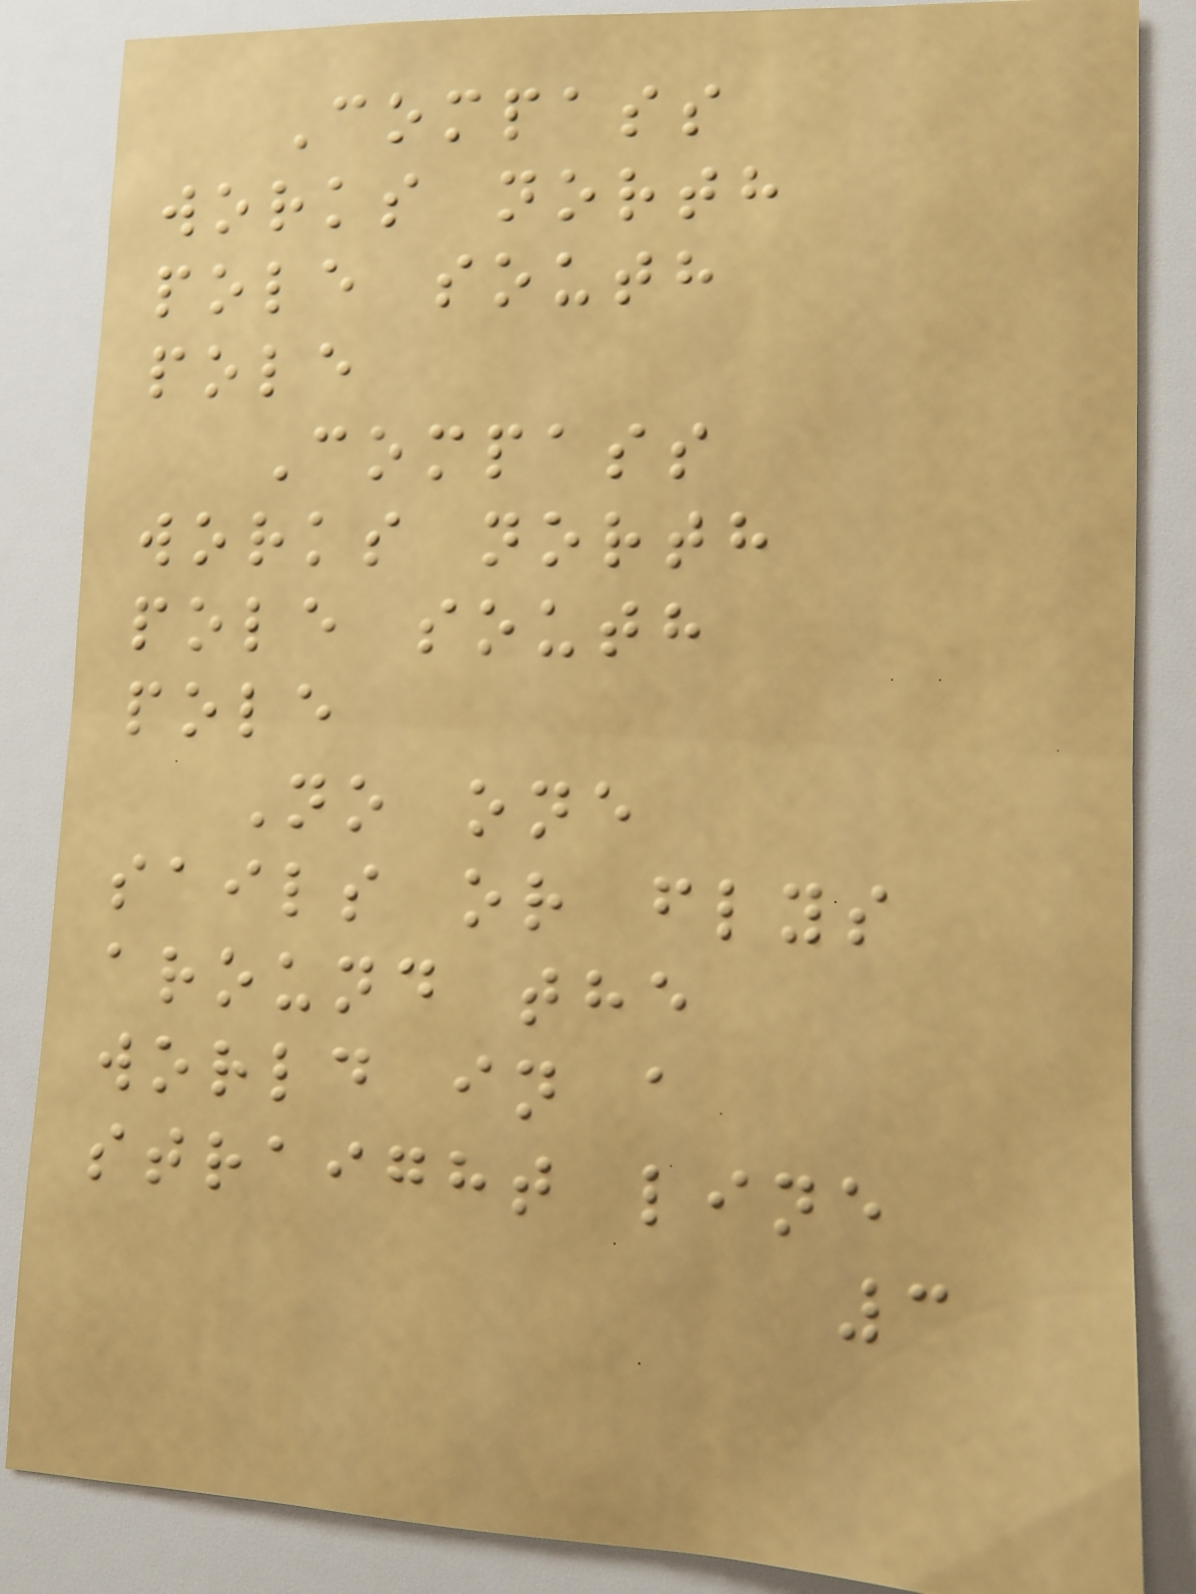Compass
works north
pole south
pole
Compass
works north
pole south
pole
No one
sails or flys
around the
world in a
straight line
3
